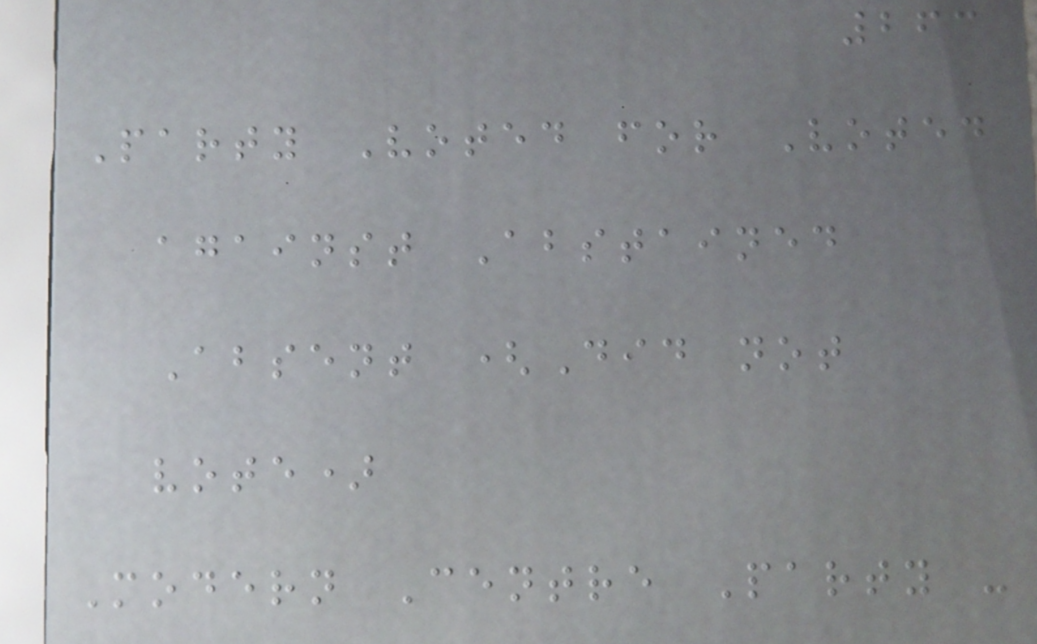263
Party Voted for Voted
against Abstained
Absent (Did not
vote)
Modern Centre Party -
